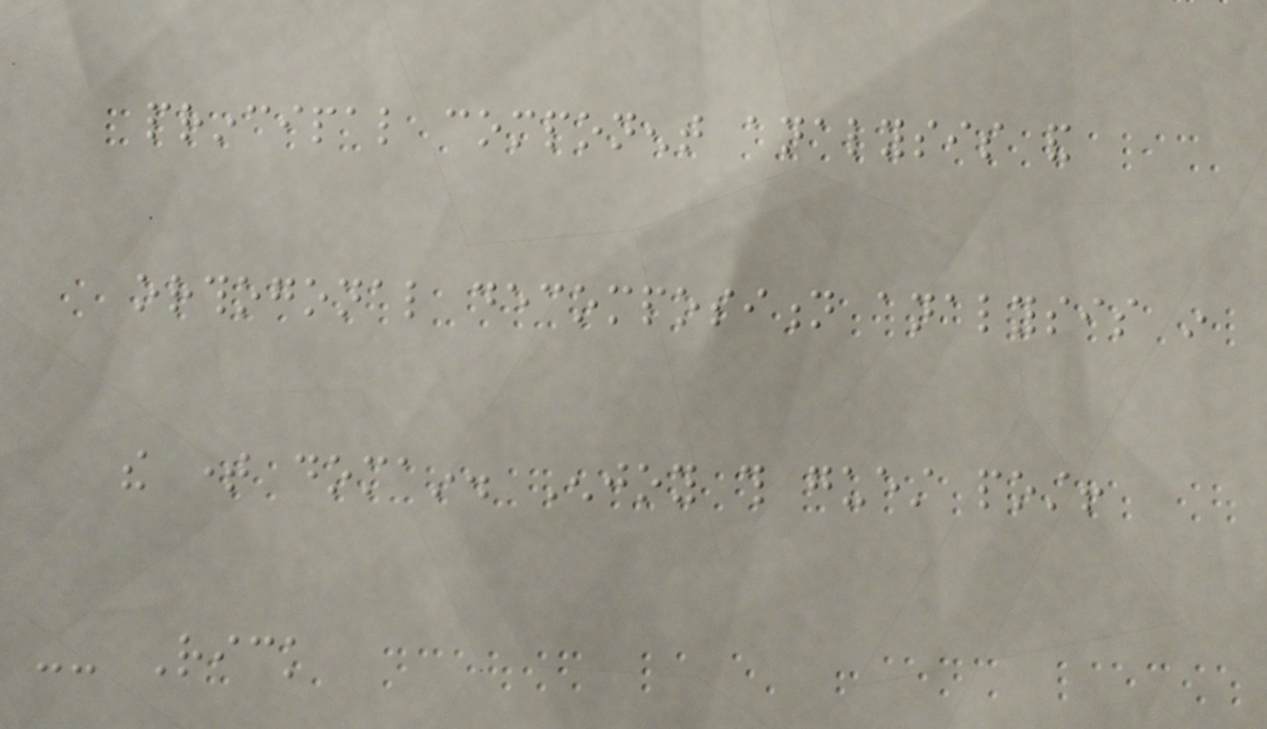principal component analysis and
orthogonal decomposition analysis in
the time domain. Enjoy this guest post!
-- Rick
